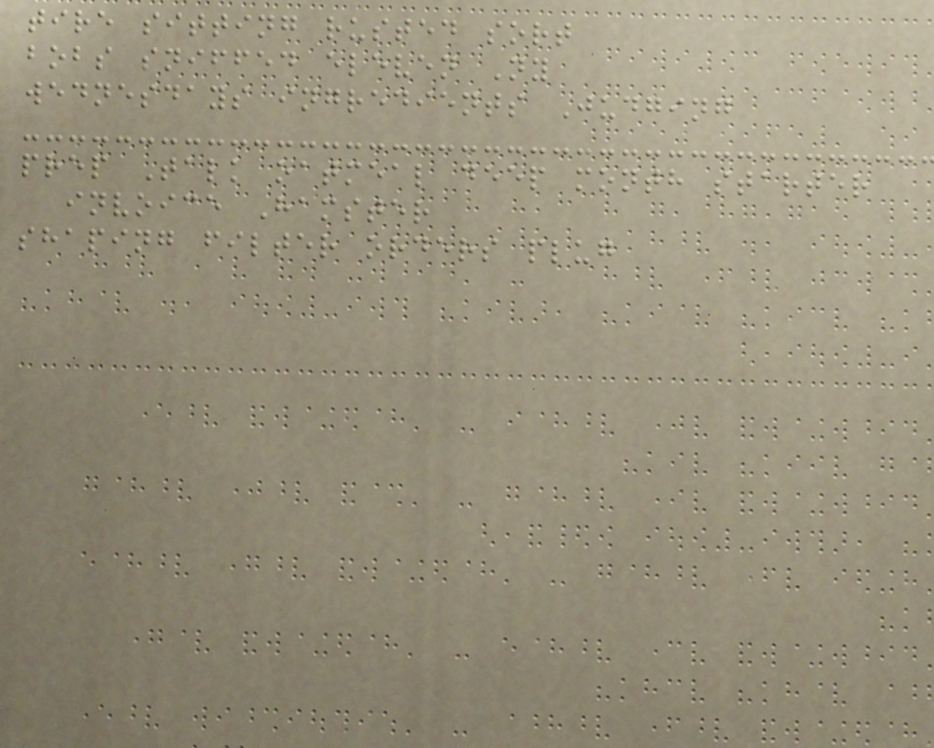tire sitting rusted sort
bobs sniffed eleven Ny
wednesdays ingredients Judging
prep Talk oatmeal deep month starter
invoice Hamster
shaping filter orders plug
